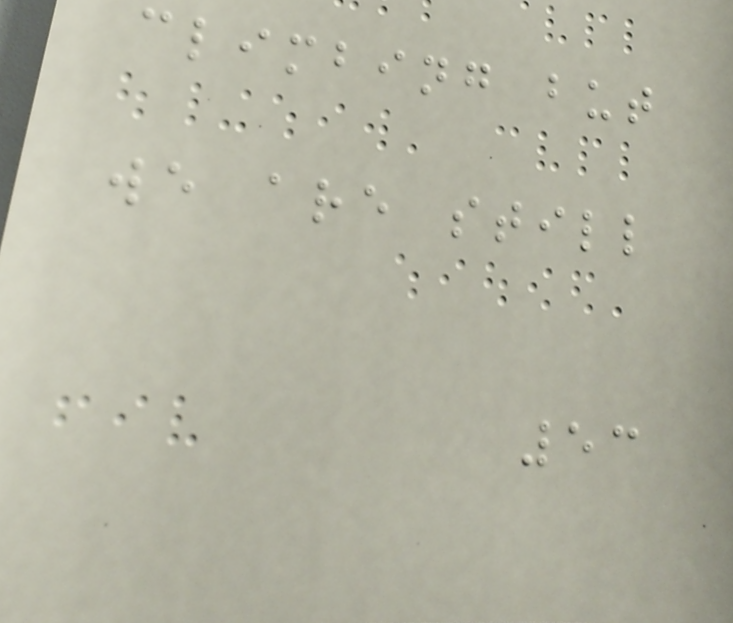climbing but
we are still
53
